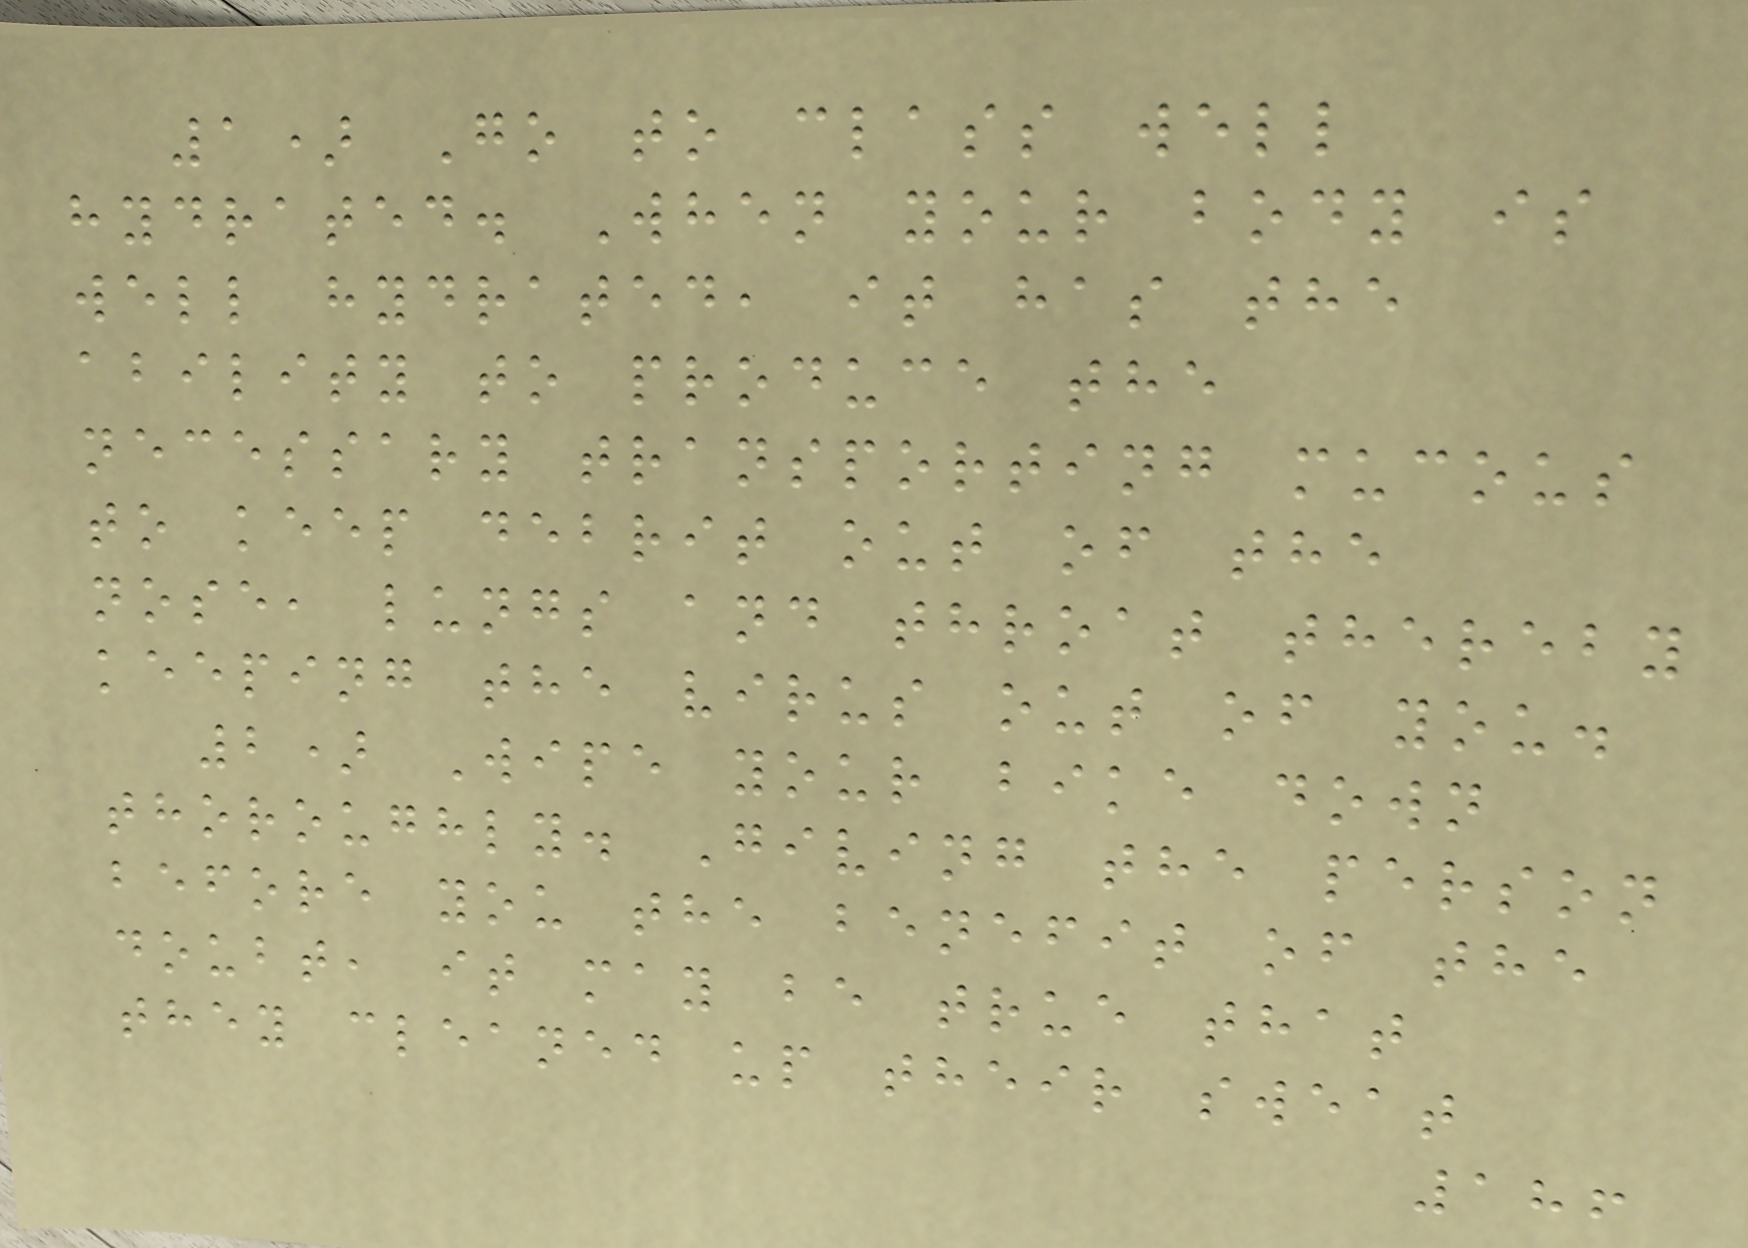1) Go to class well
hydrated. When your body is
well hydrated, it has the
ability to produce the
necessary transporting mucous
to keep debrit out of the
nose, lungs and throat thereby
keeping the virus out of you.
2) Wipe your bike down
thoroughly. Giving the person
before you the benefit of the
doubt, it may be true that
they cleaned up their sweat
186
